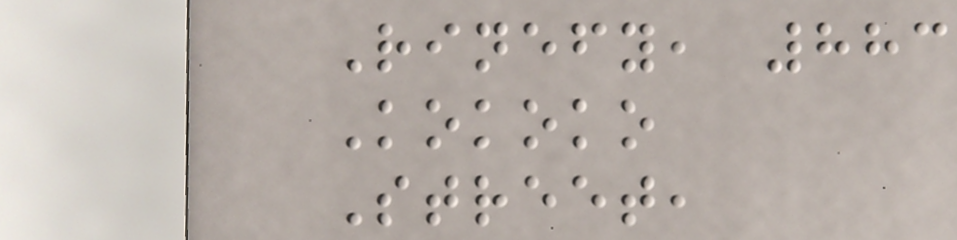Rinefy, 883
Kokoko
Street,
